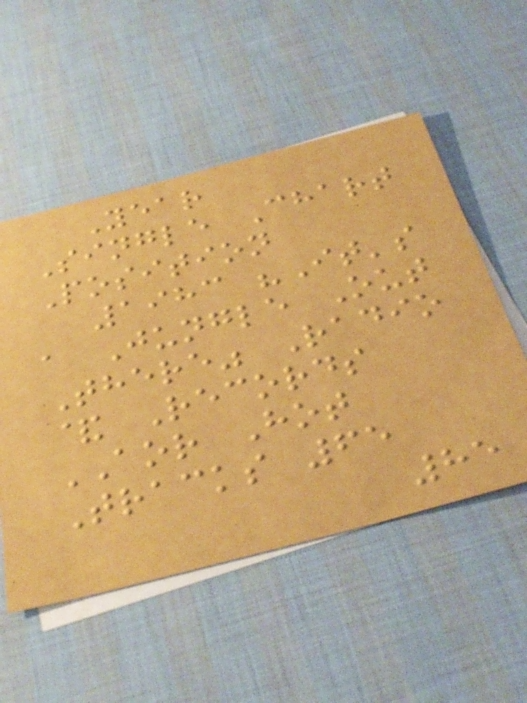Year
Single Chart
Position
1983 "It's
a Jungle Out
There" Radio
& Records
AOR Hot
Tracks 65
85
